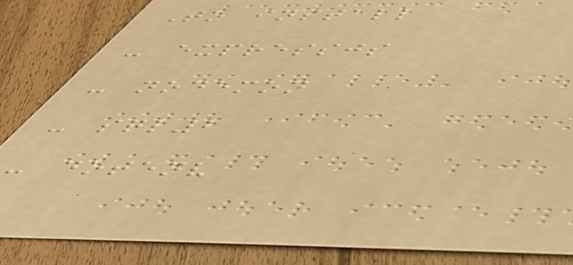To install
- expressjs
- nodemon
- sql2
- dotenv
